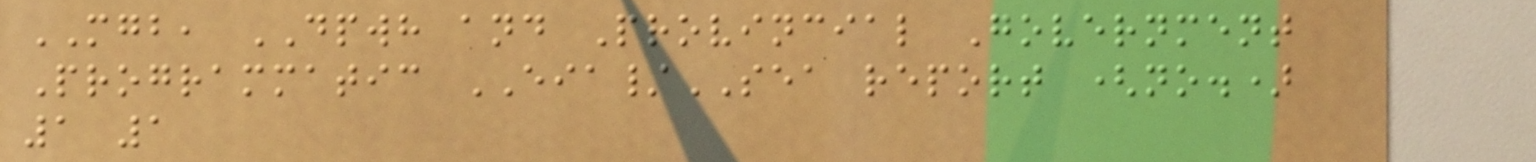MGB, DPWH and Provincial Government
Programmatic EIA/SEA report (no.)
1 1
